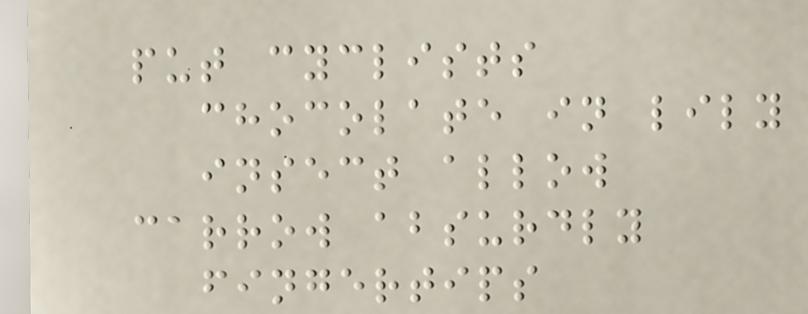put cyclists
chocolate in lily
insect allow
carrow absurdly
fingertips
